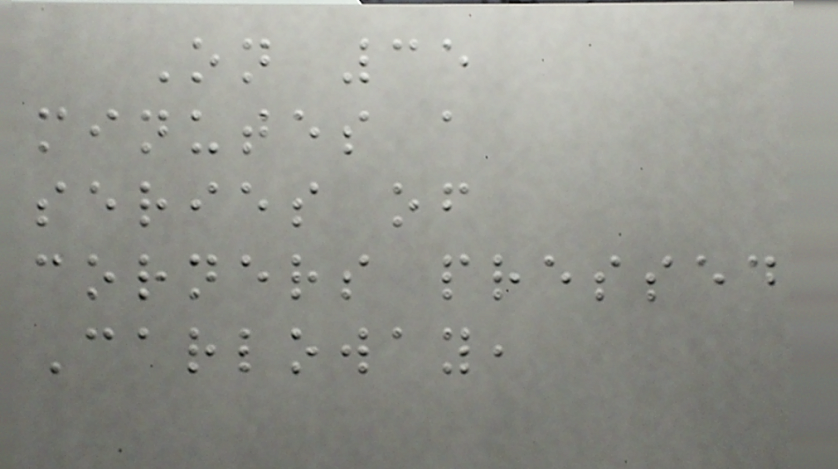On 35
minutes a
series of
corners pressed
Carloway,
